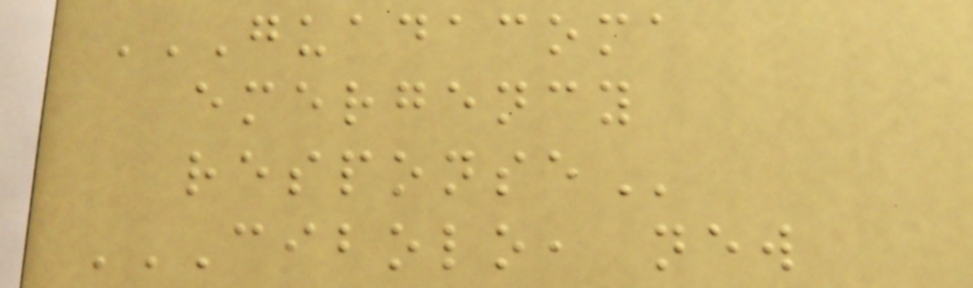GUADACOMA
EMERGENCY
RESPONSE
CIBOLO, NEW
